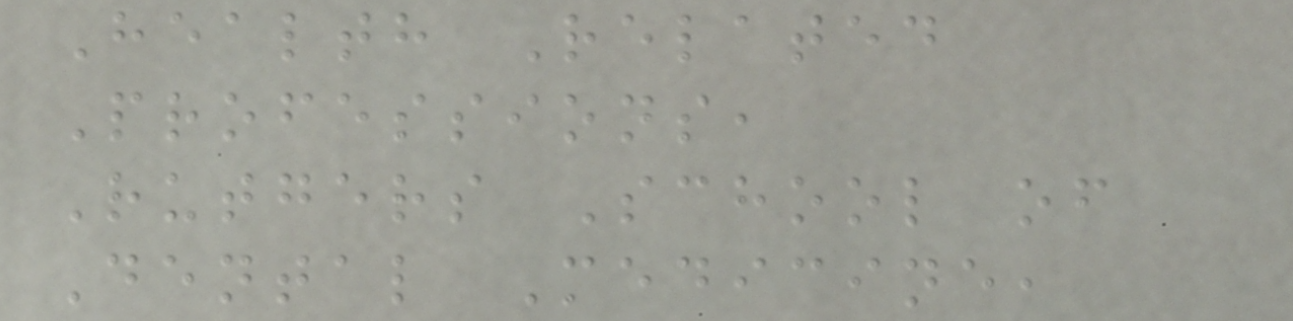Health Related
Professions,
Rutgers School of
Dental Medicine,
